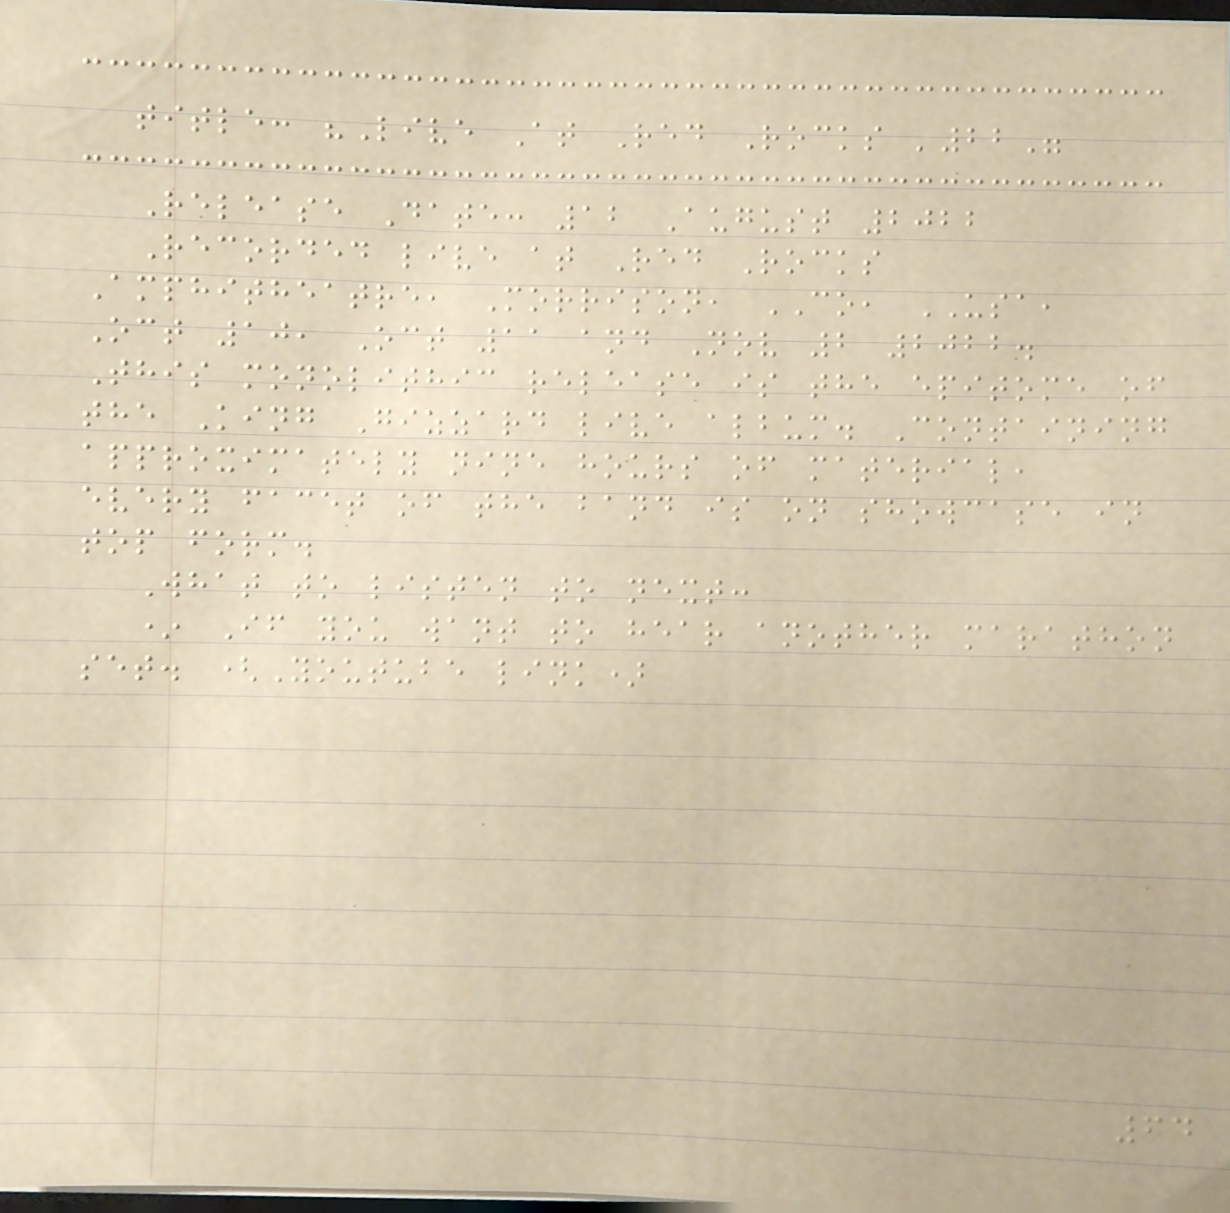title: "Live At Red Rocks '22"
Release Date: 12 August 2022
Recorded live at Red Rocks
Amphitheatre, Morrison, CO, USA,
Oct 10, Oct 11 and Nov 2 2022.
This monolithic release is the epitome of
the King Gizzard live album. Containing
approximately nine hours of material,
every facet of the band is on showcase in
top form.
What to listen to next:
* If you want to hear another marathon
set. (Youtube link)
64
